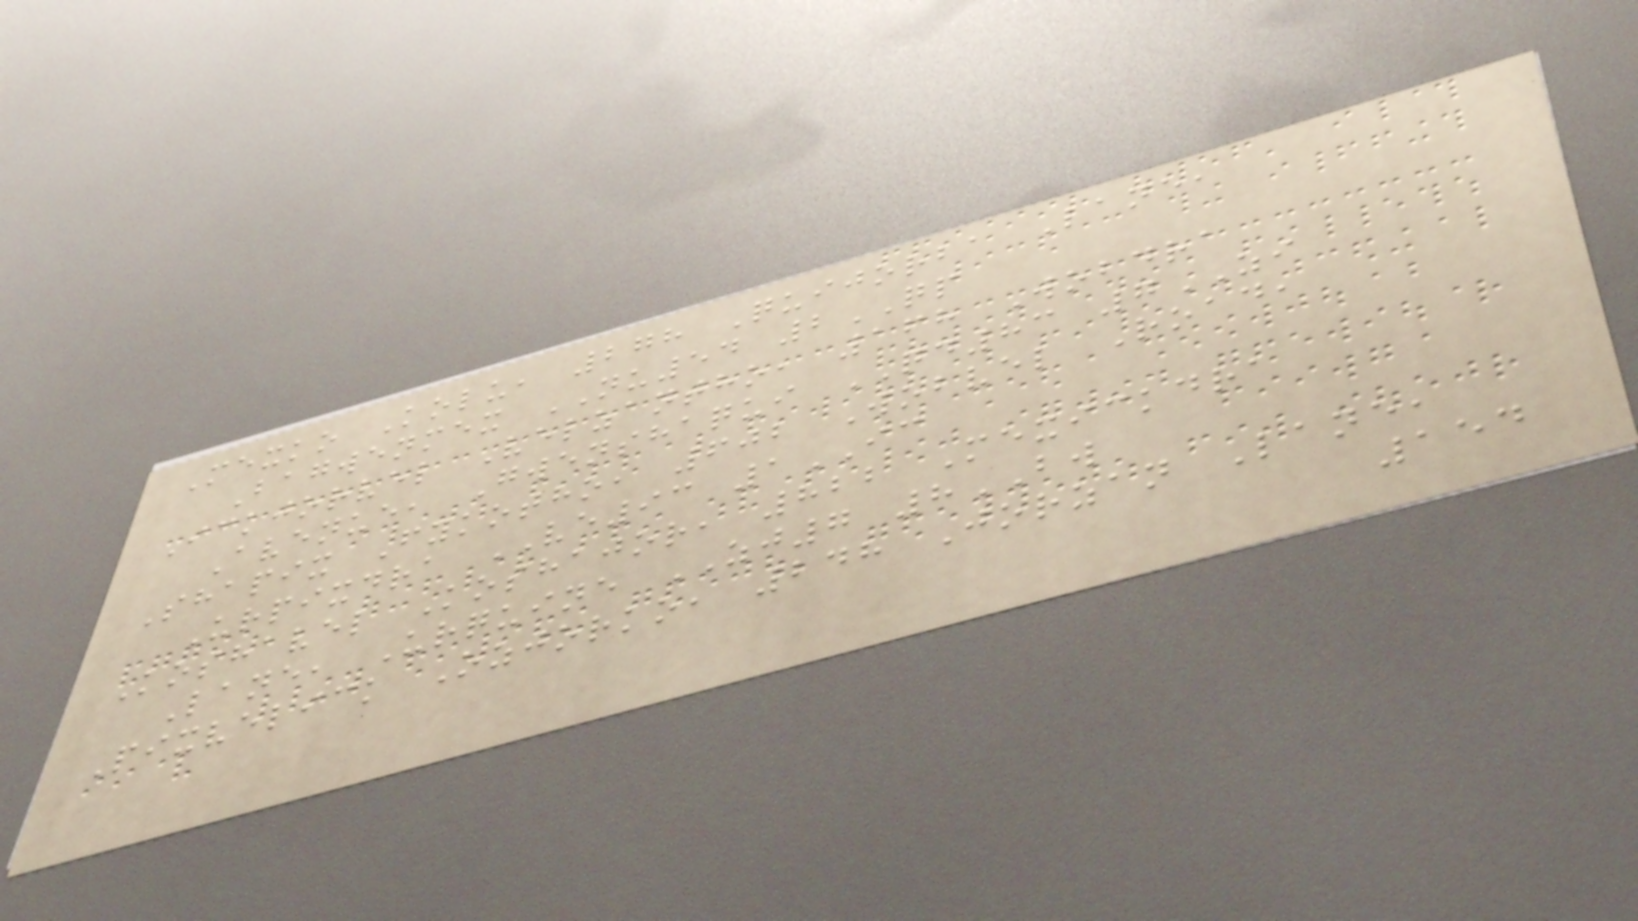Mexko Kolu, 278 Quijorba Lane,
Bagwenmex NU54 2QP
Ickjorvel Velzantho, 168 Wobdra
Avenue, Gwenshaqui QD83 7ZI
Shapix Fykotho, 602 Wobvel Road,
Urpixdra VE93 1IC
Koshavel Koshajor, 822 Mexickdra
Lane, Urquine ZJ7 8BW
Pixvelick Ozjorko, 248 Jorzan Lane,
154
